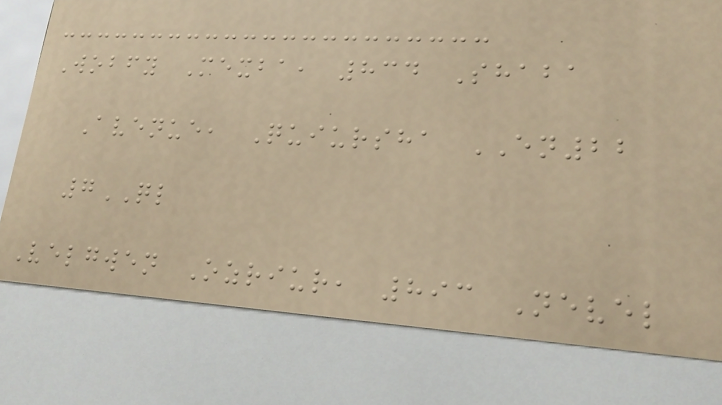Wobfy Mexba, 834 Shaba
Avenue, Quiursha EN22
7QL
Velgwen Ozriur, 893 Nevel
